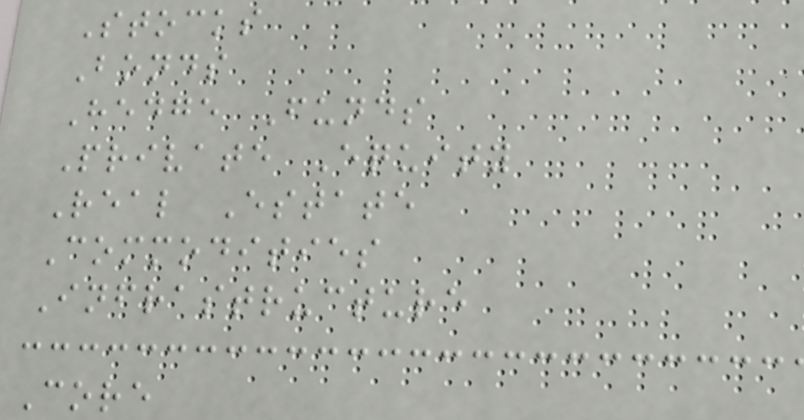Stocks
Bonds
Hedge Funds
Private Equity
Real Estate
Commodities
Infrastructure
Core
